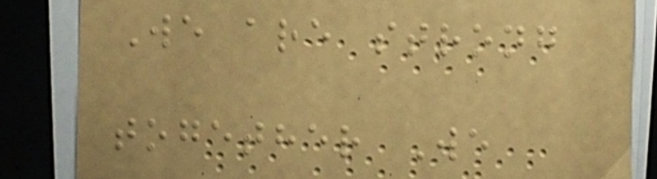We are strong
together We
